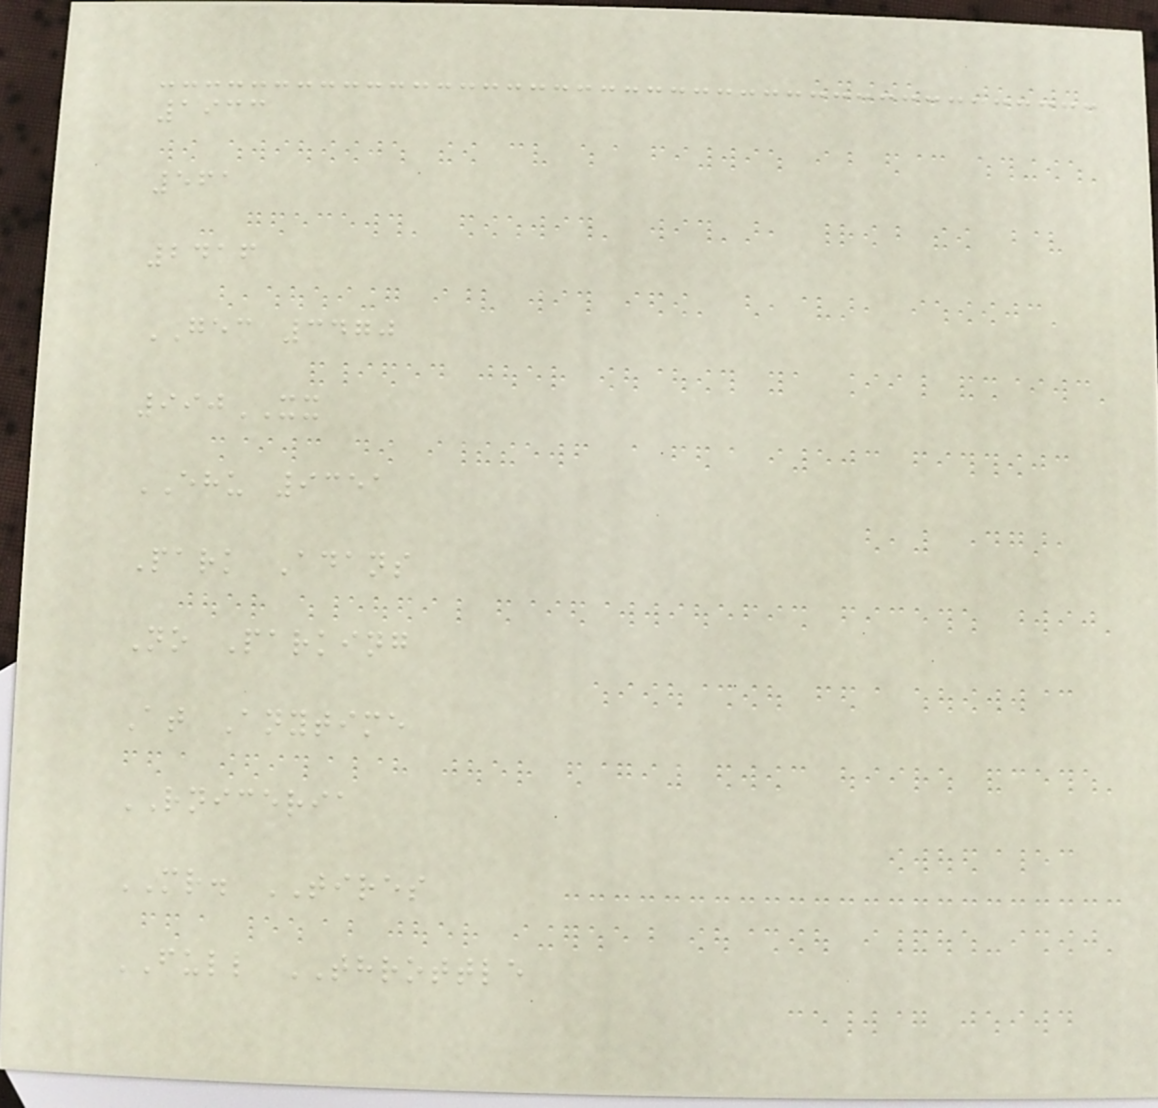1933
561
2416
GEC 3470
990XX
EHU 9351
Park Adans
No Parking
At Anytime
RNICERIA
MR. TIRES
FULL THROTTLE
